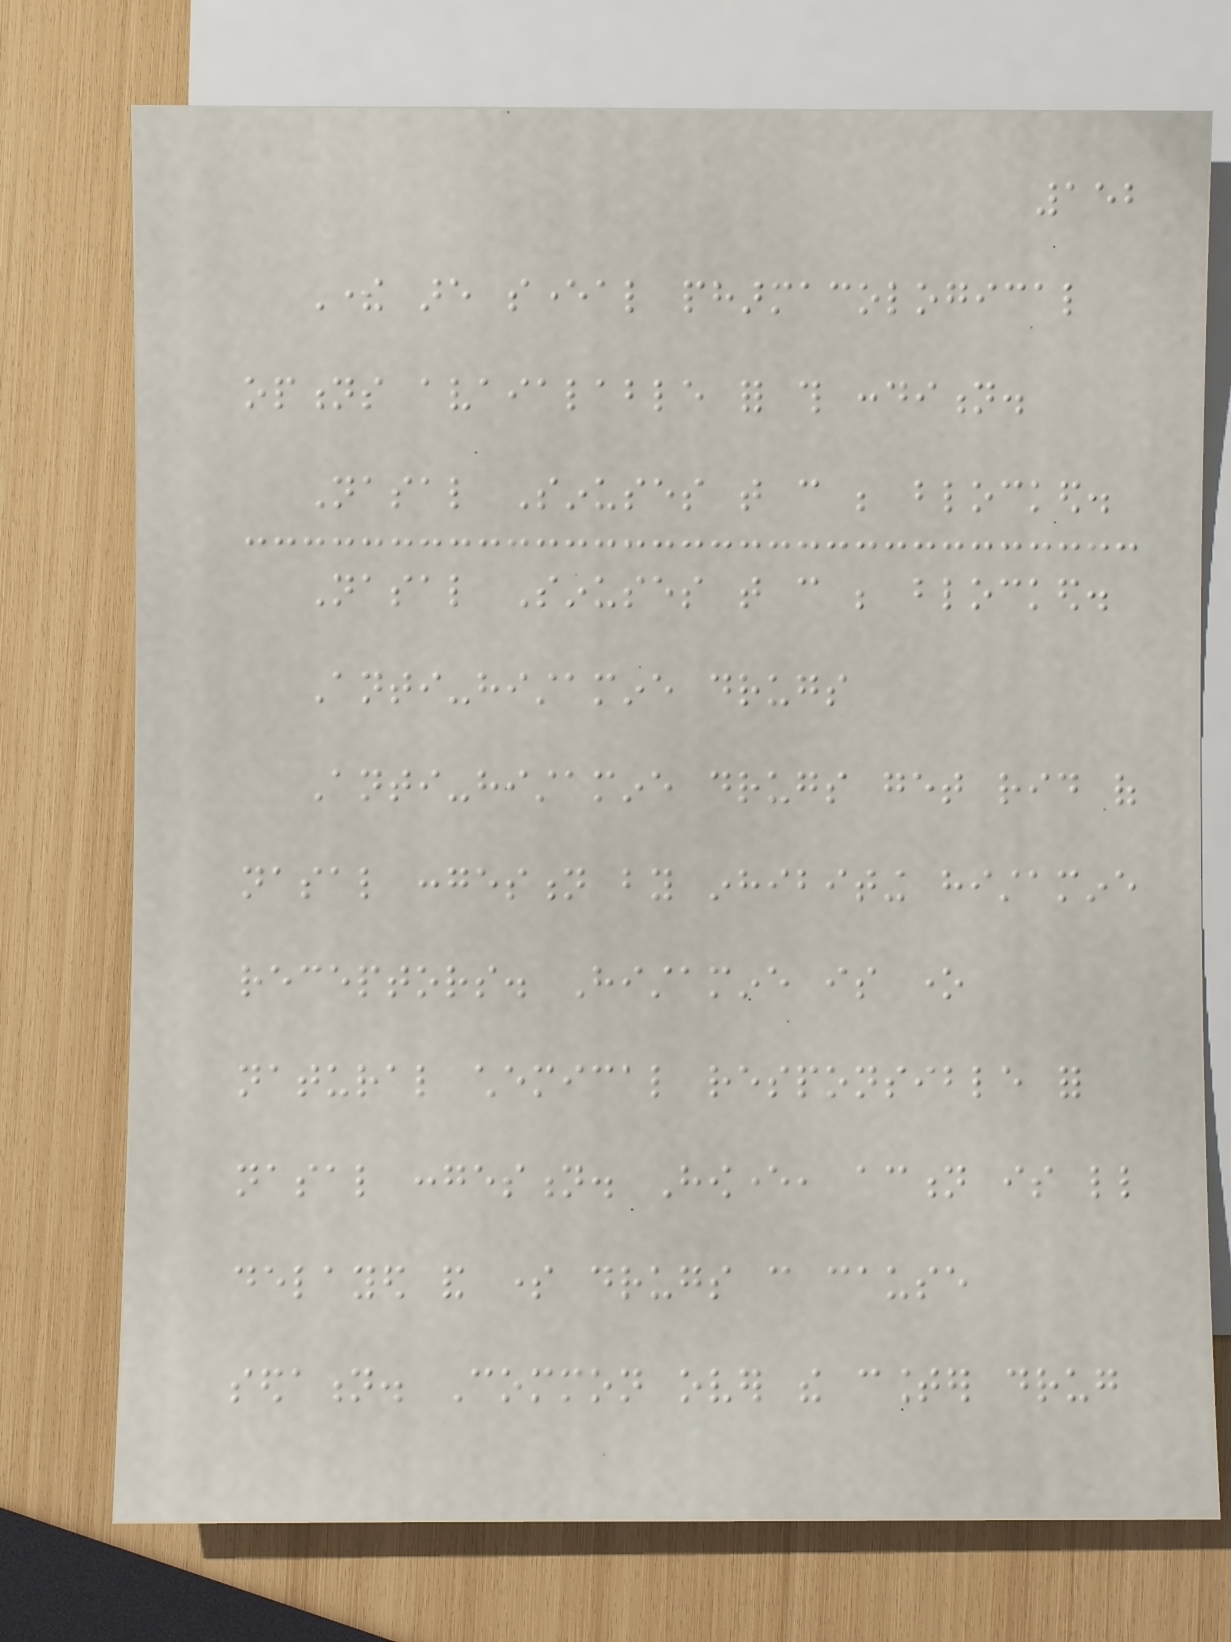152
There are several pharmacological
options avaialable for this condition.
Nasal Sinuses that can be blocked.
Nasal Sinuses that can be blocked.
Anti-histamine drugs
Anti-histamine drugs get rid of
nasal congestion by inhibiting histamine
receptors. Histamine is one
natural chemical responsible for
nasal congestion. However, action is little
delayed and some drugs can cause
sedation. Common over the counter drug
